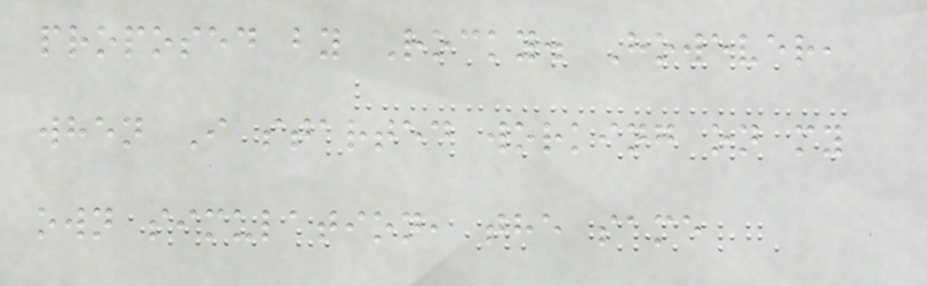proposed by Rocky. However,
when I started working on my
own simulation, the same
